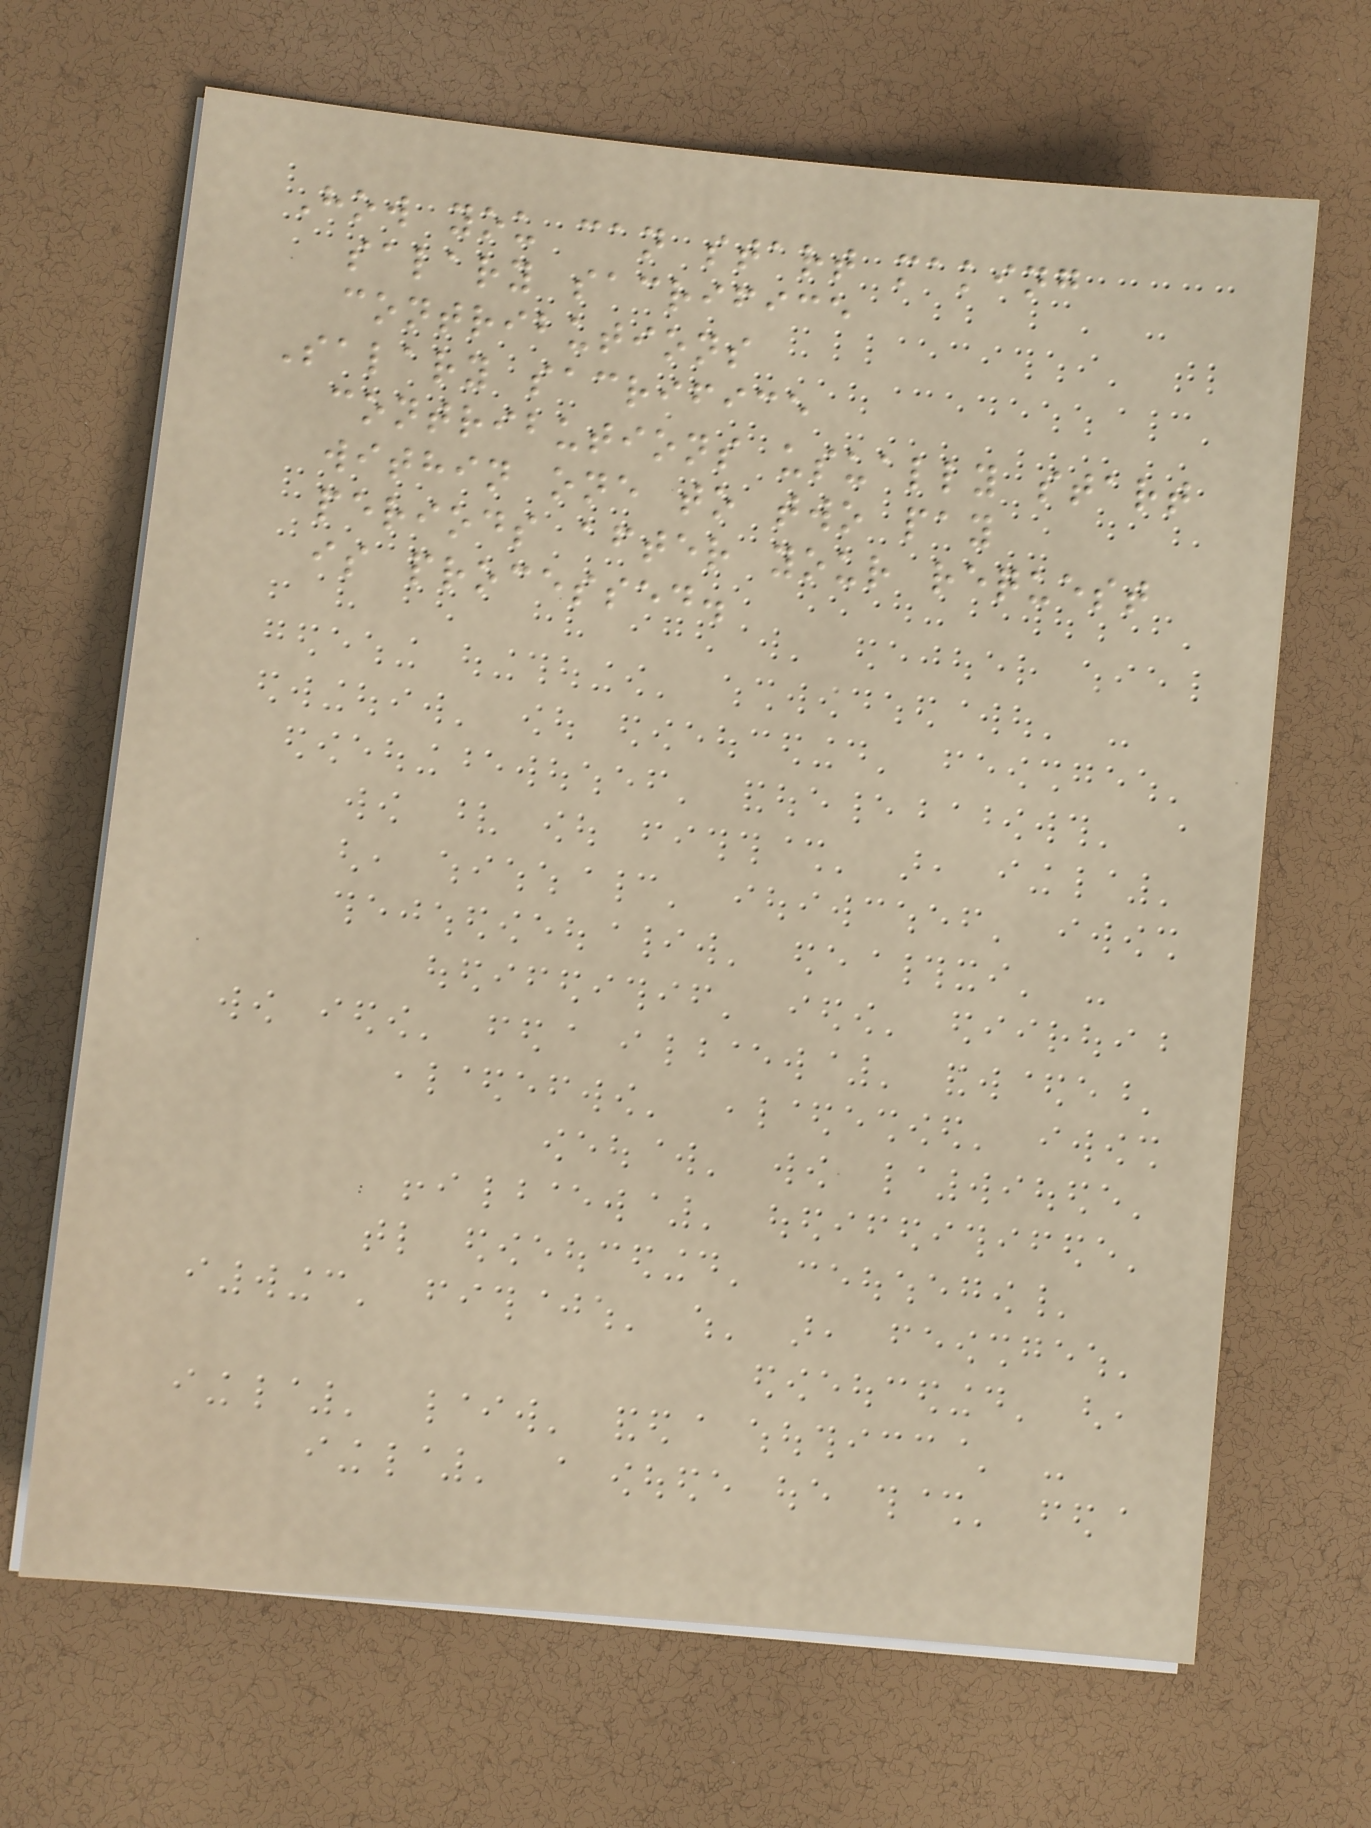How you can start making
salary sacrifice
contributions
Salary sacrifice
contributions usually start
within one to two pay
periods after your request
is processed.
